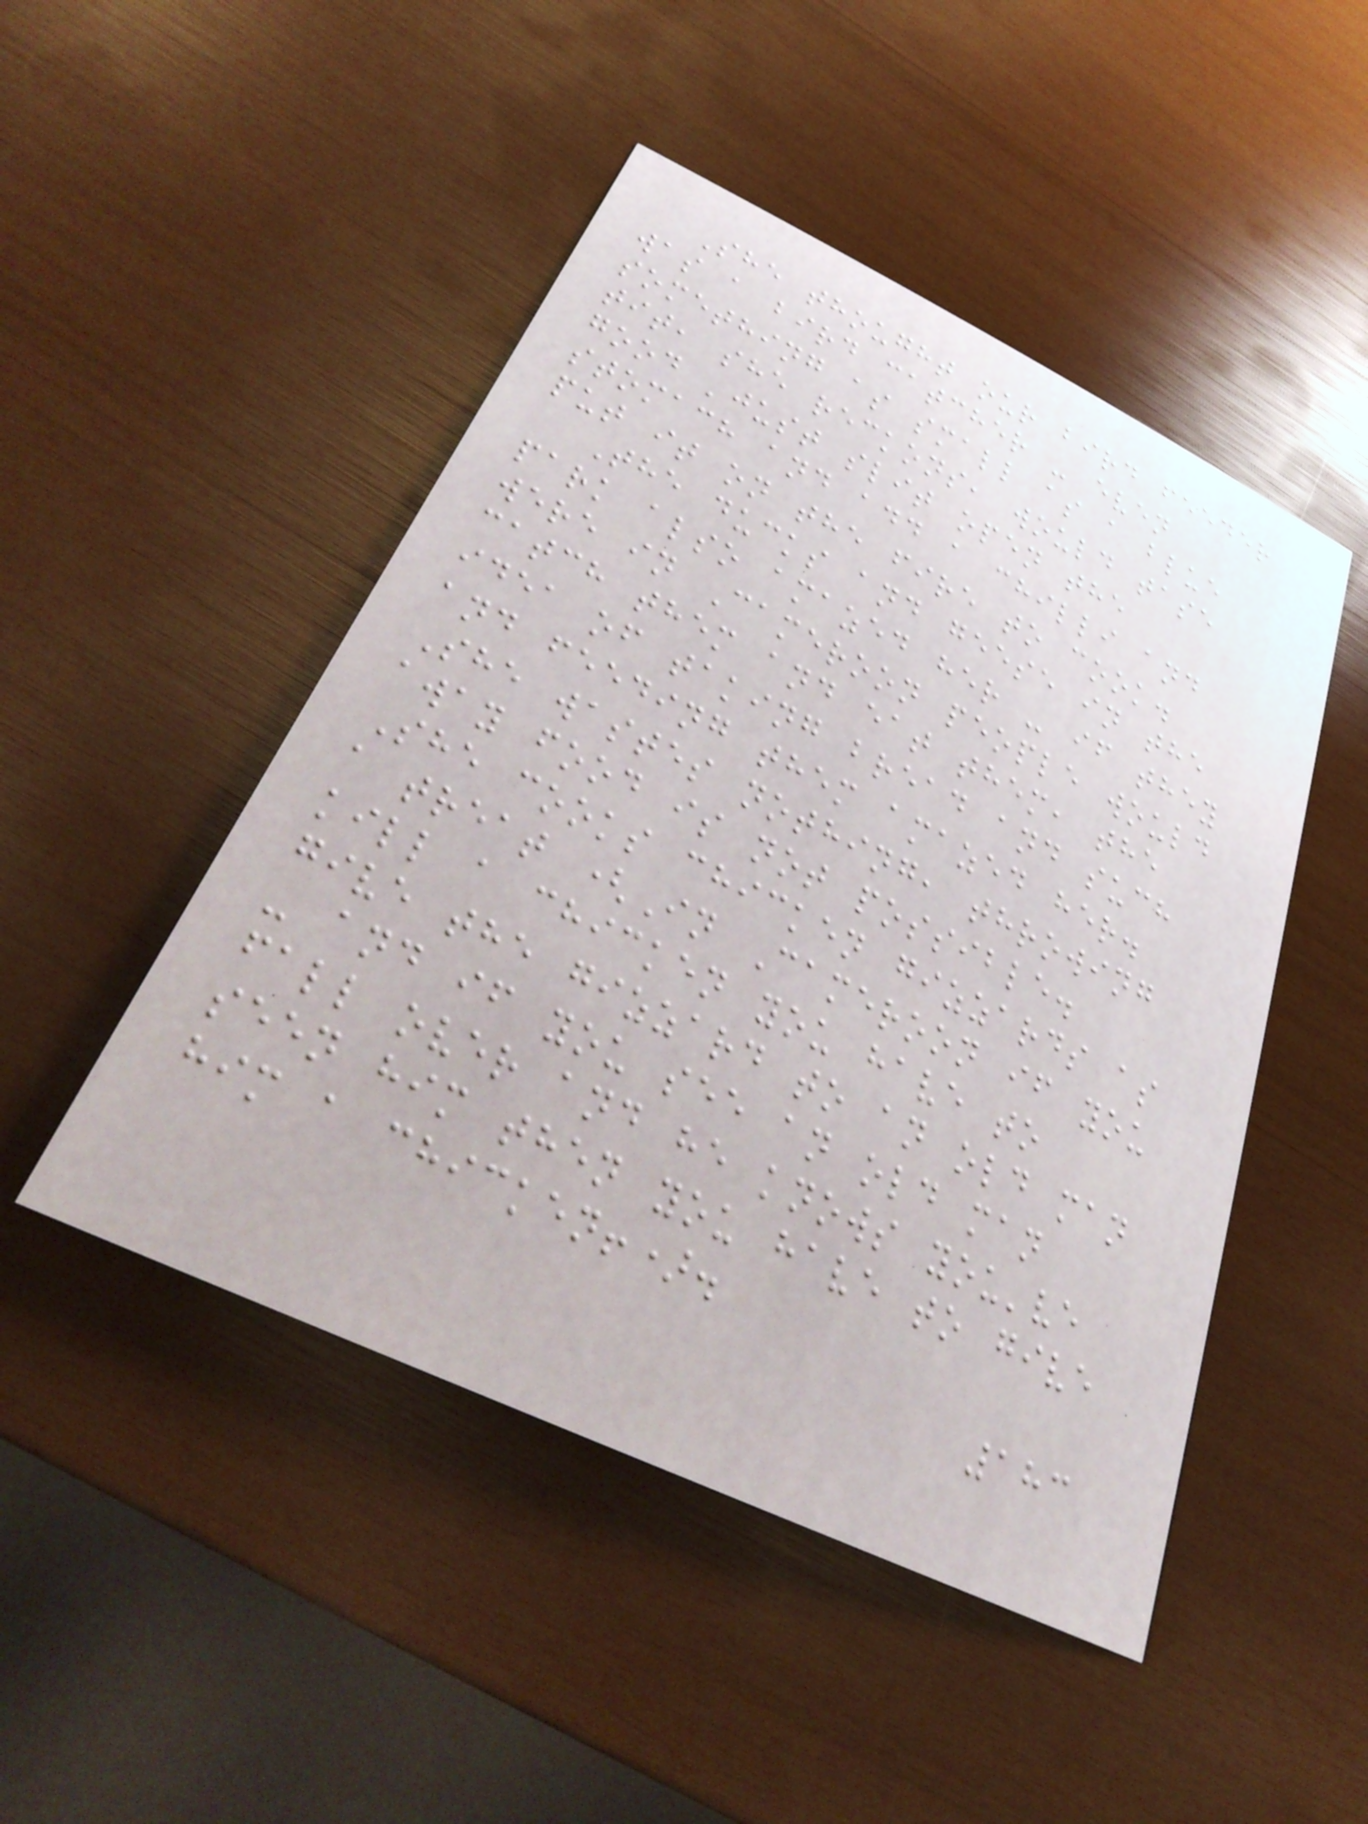She thought our bird feeder
was a bird catcher - even
something as small as a blue
tit, she reckons, would tase
good 'just slit open the
stomach and add a chilli and
put it on the fire to cook.
The ducks and geese in the
park also amazed her - if they
were in Cameroon people would
catch them and eat them, the
idea of taking bread and such
and feeding them amazed her.
She wastes nothing, throwing
away food is not possible.
She cooks chicken gizzards as
a treat (In Cameroon if you
kill a chicken you have to
give the gizzard to an old man
- and if you see an old man
fall over and he knows you've
seen him then you have to give
him a chicken!).
183
